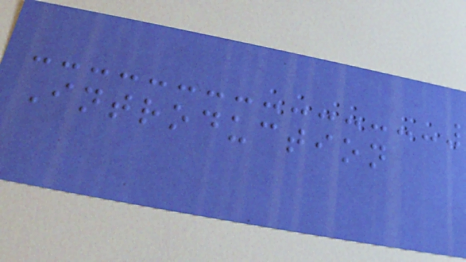Introduction
